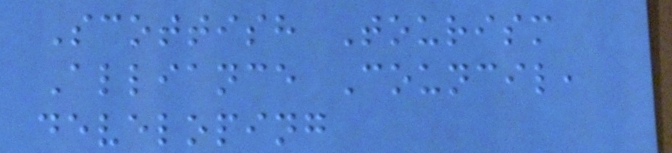Scottish Tourism
Alliance Council,
developing
